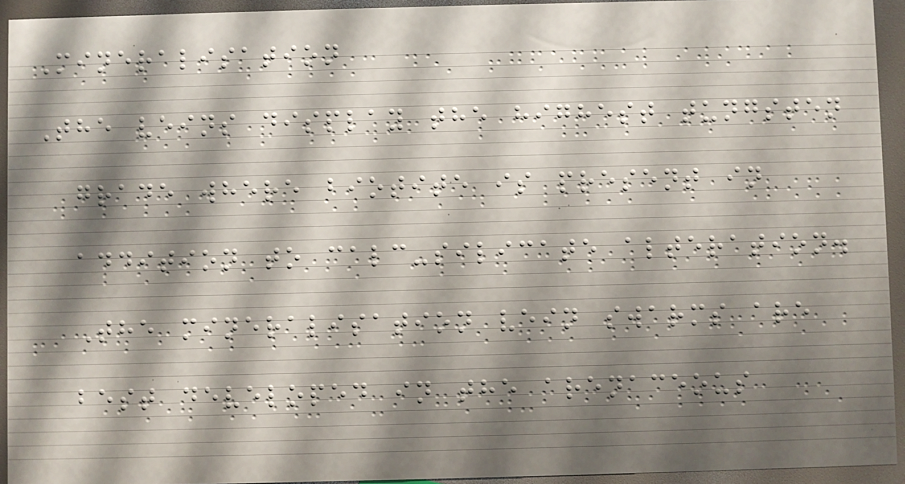Mineralisation
The veins display the highest tungsten
grade where biotite is present in
addition to calc-silicate alteration.
The mineralisation vein swarms are
best developed in the arenaceous
